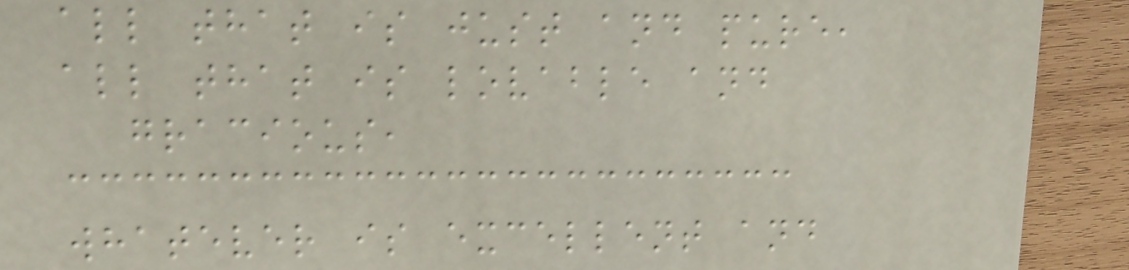all that is just and pure,
all that is lovable and
gracious,
whatever is excellent and
